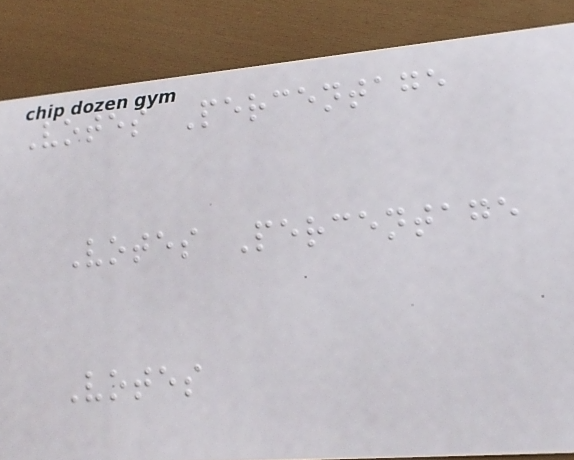Votes Percentage
Votes Percentage
Votes
